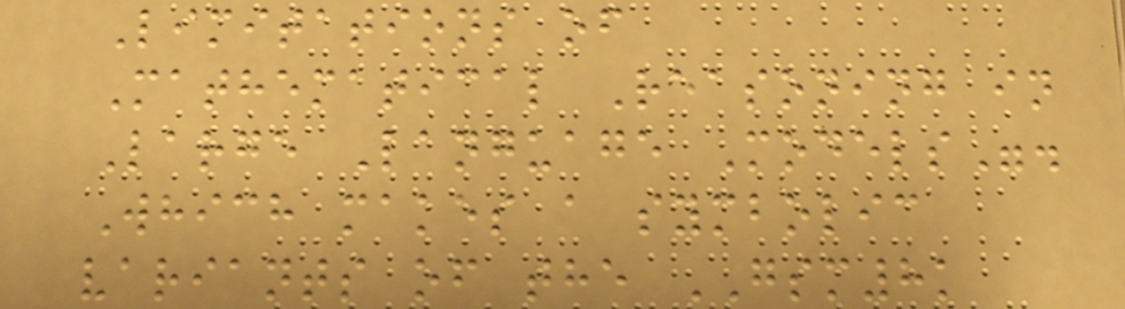Limitations of
Mathematical Reasoning in
Large Language Models".
Which makes a symbolic
variants of the GSM8k
